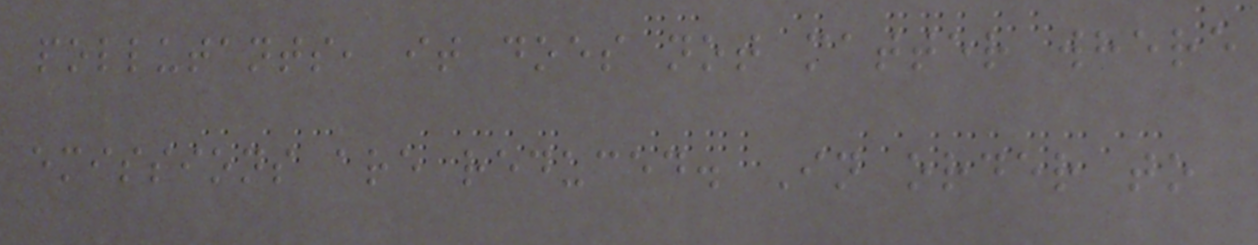pollutants, it does not matter where
emissions are reduced. In order to
